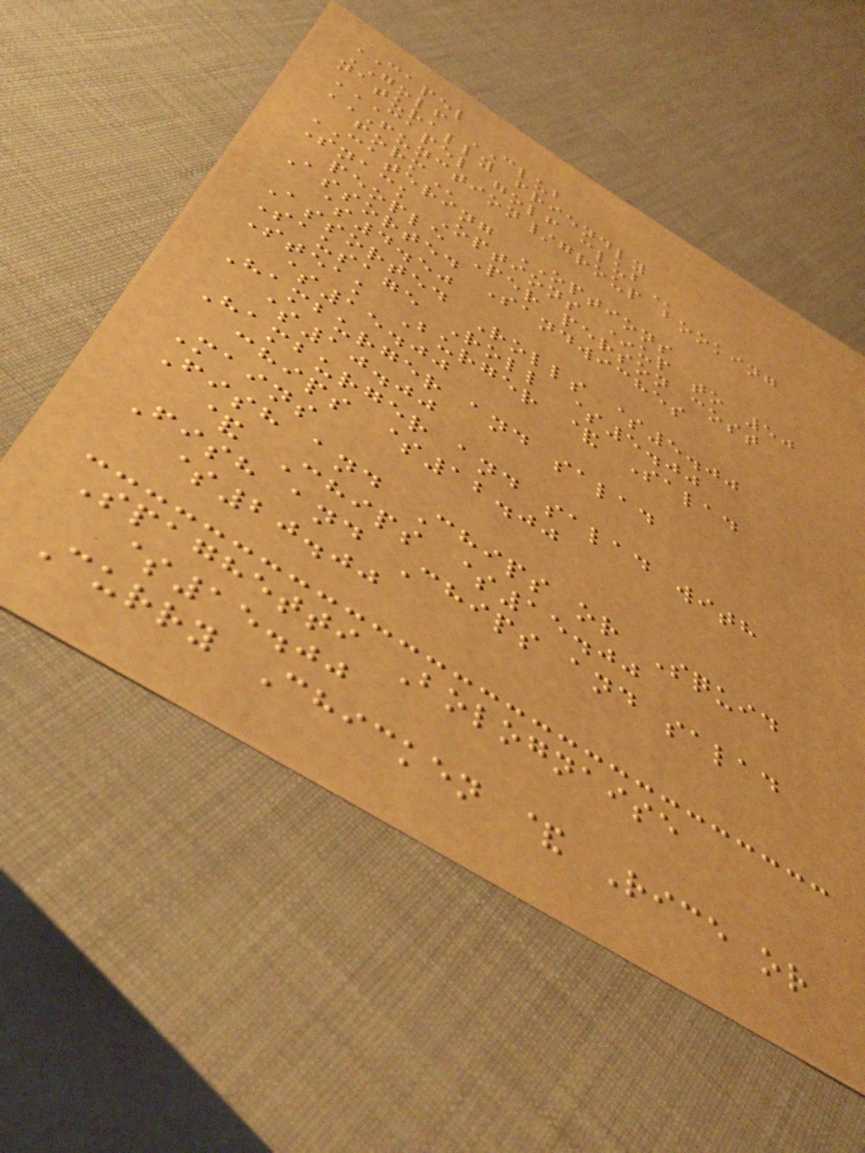CAPEL
GOLF CLUB
naturally friendly
CAPEL GOLF CLUB
FUNCTION/GROUP BOOKING
FORM
CATERING OPTIONS
Snack Options *up to 50
people Per person cost
Assorted Sandwiches
$4.50
Assorted Rolls $5.00
Sausage Roll $5.00
Steak Burger & Salad
$15.00
Hamburger and salad
$10.00
Hamburger and salad with
chips $12.00
Mains
Fish and Chips or Squid
& Chips $15.00
Fish and Chips and salad
$20.00
Spaghetti Bolognaise
$15.00
Curry Chicken & Rice or
